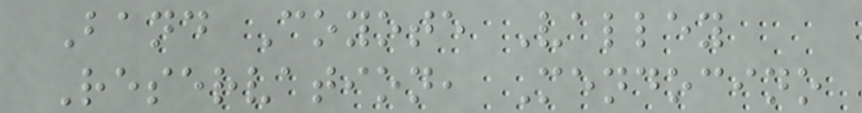Band Coyote Valley
Reservation, Mendocino
